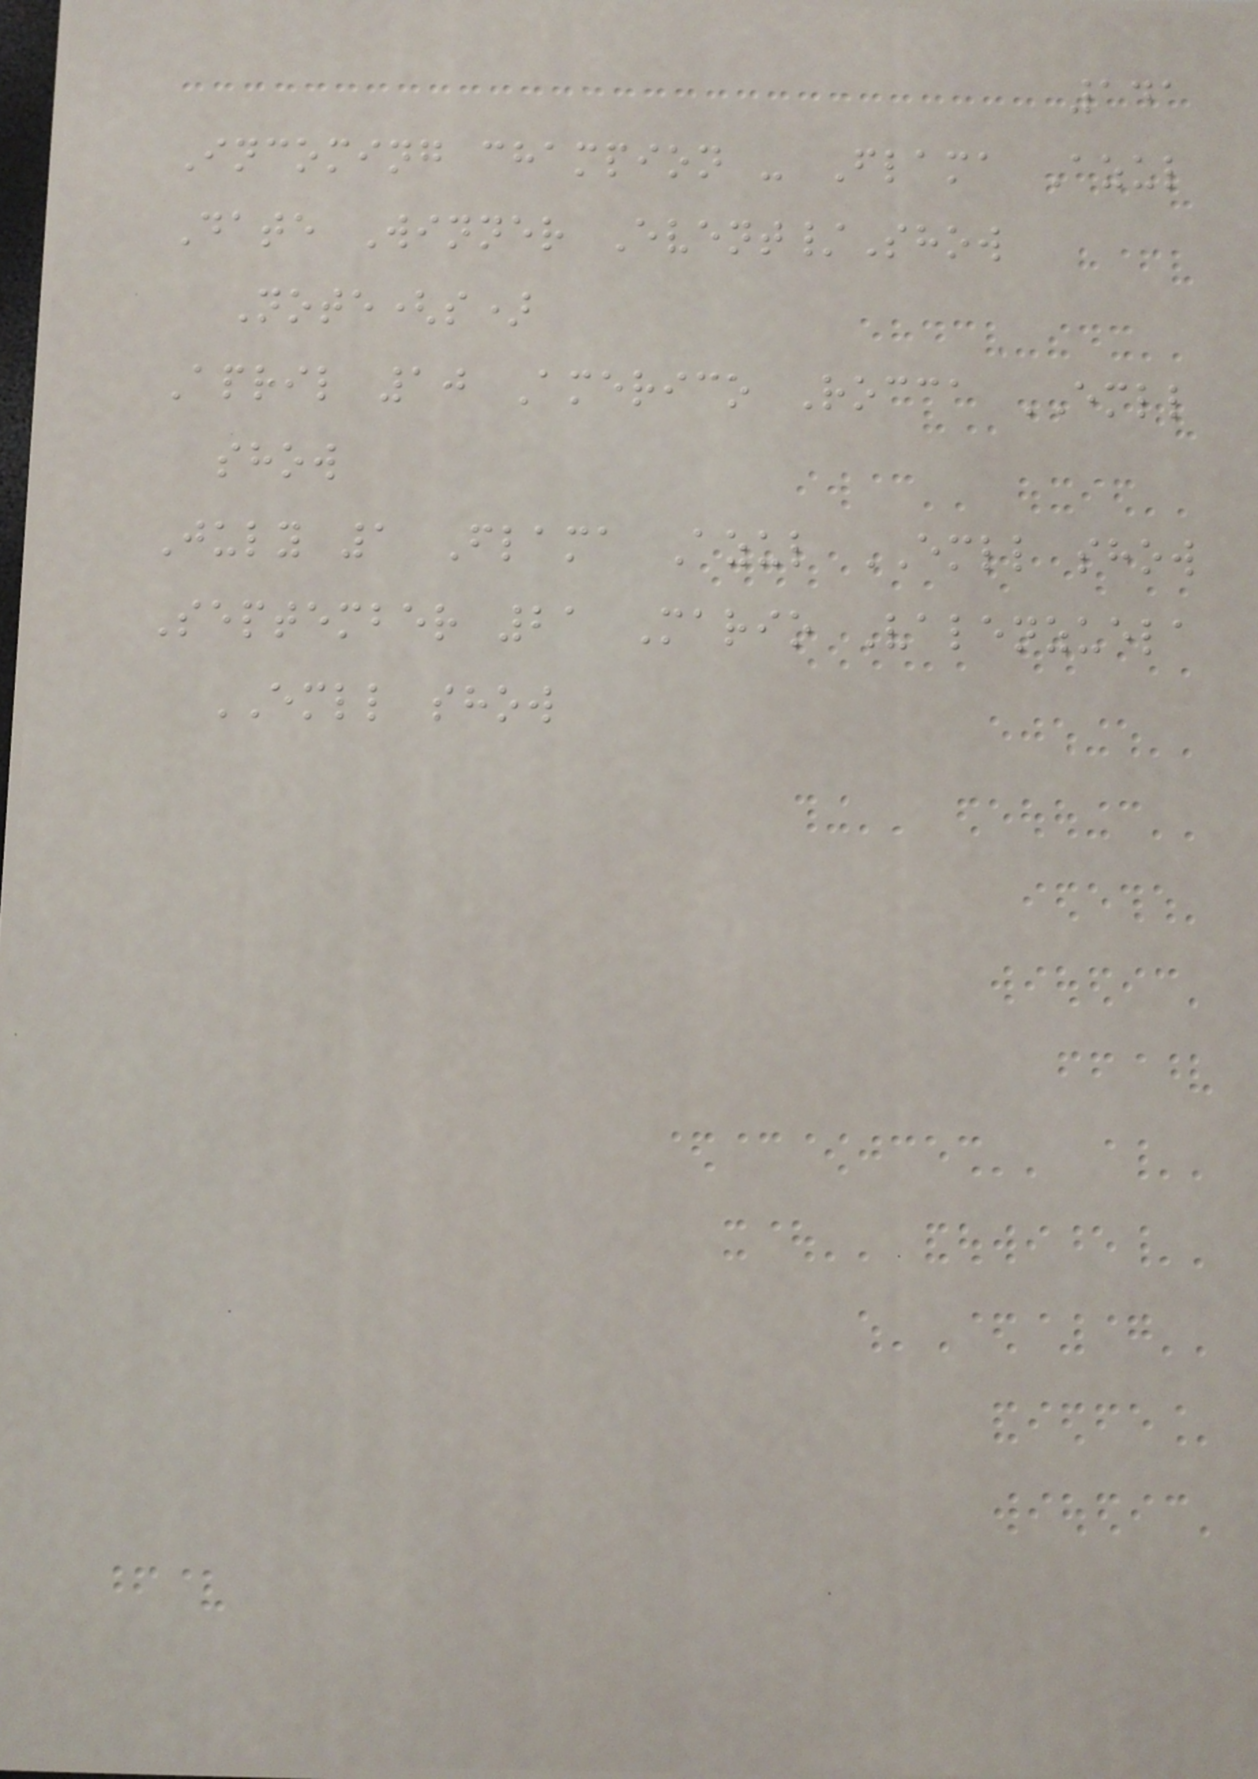141
Incoming champion - Flama Azul
Date Winner Event/Show
Note(s)
April 10 Americo Rocca EMLL
show
July 1 Flama Azul EMLL show
September 21 Mario Valenzuela
EMLL show
